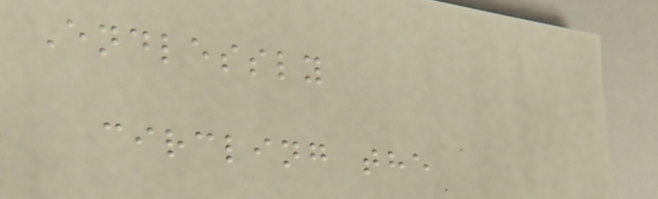Endlessly
circling the
